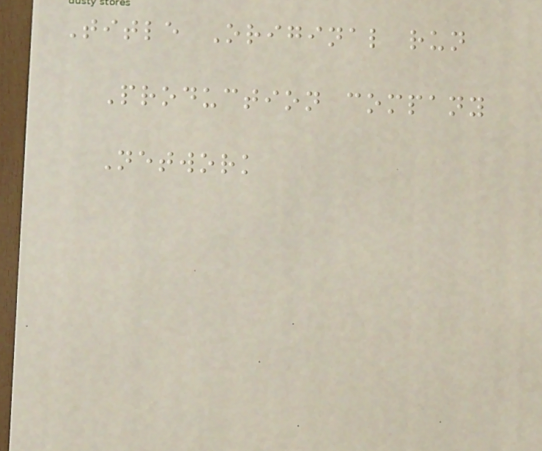Title Original run
Production company
Network
